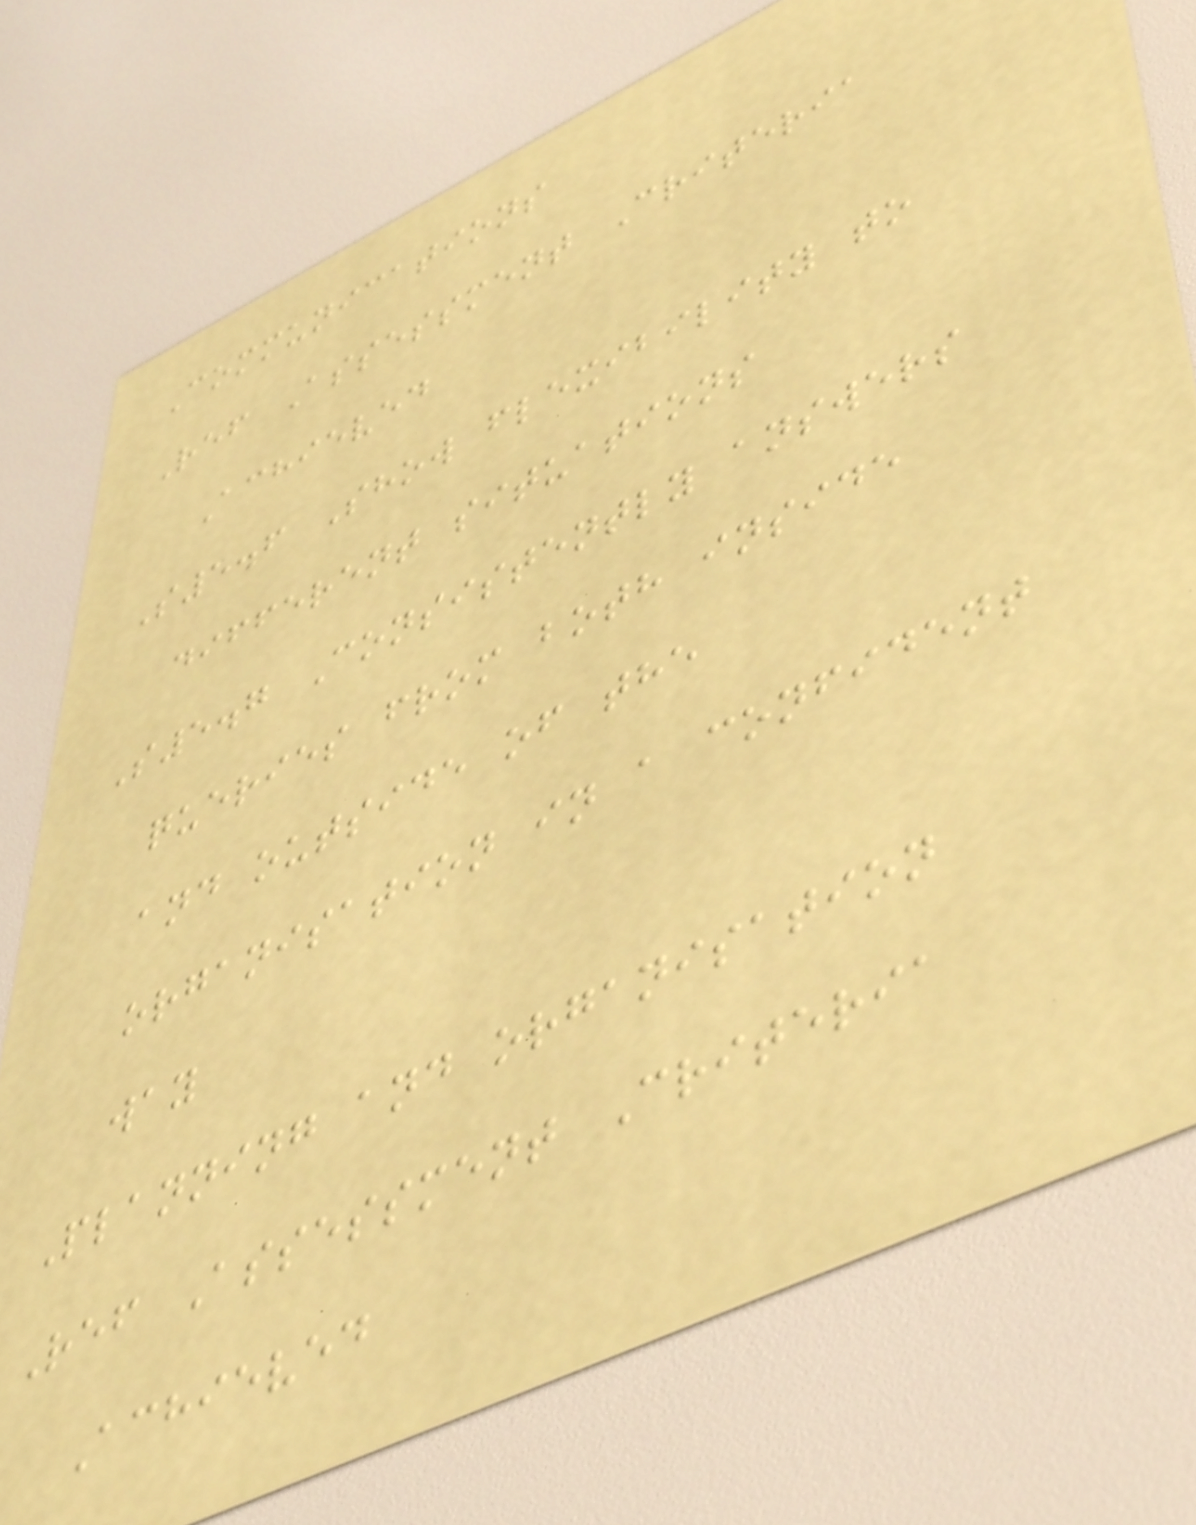Communications
Ref Assessment Criteria
Achieved
S5.6 Show flexibility to
different situations
S5.7 Consistently answers
queries from both inside
and outside of the
organisation in a confident
way
Planning and organisation
Ref Assessment Criteria
Achieved
